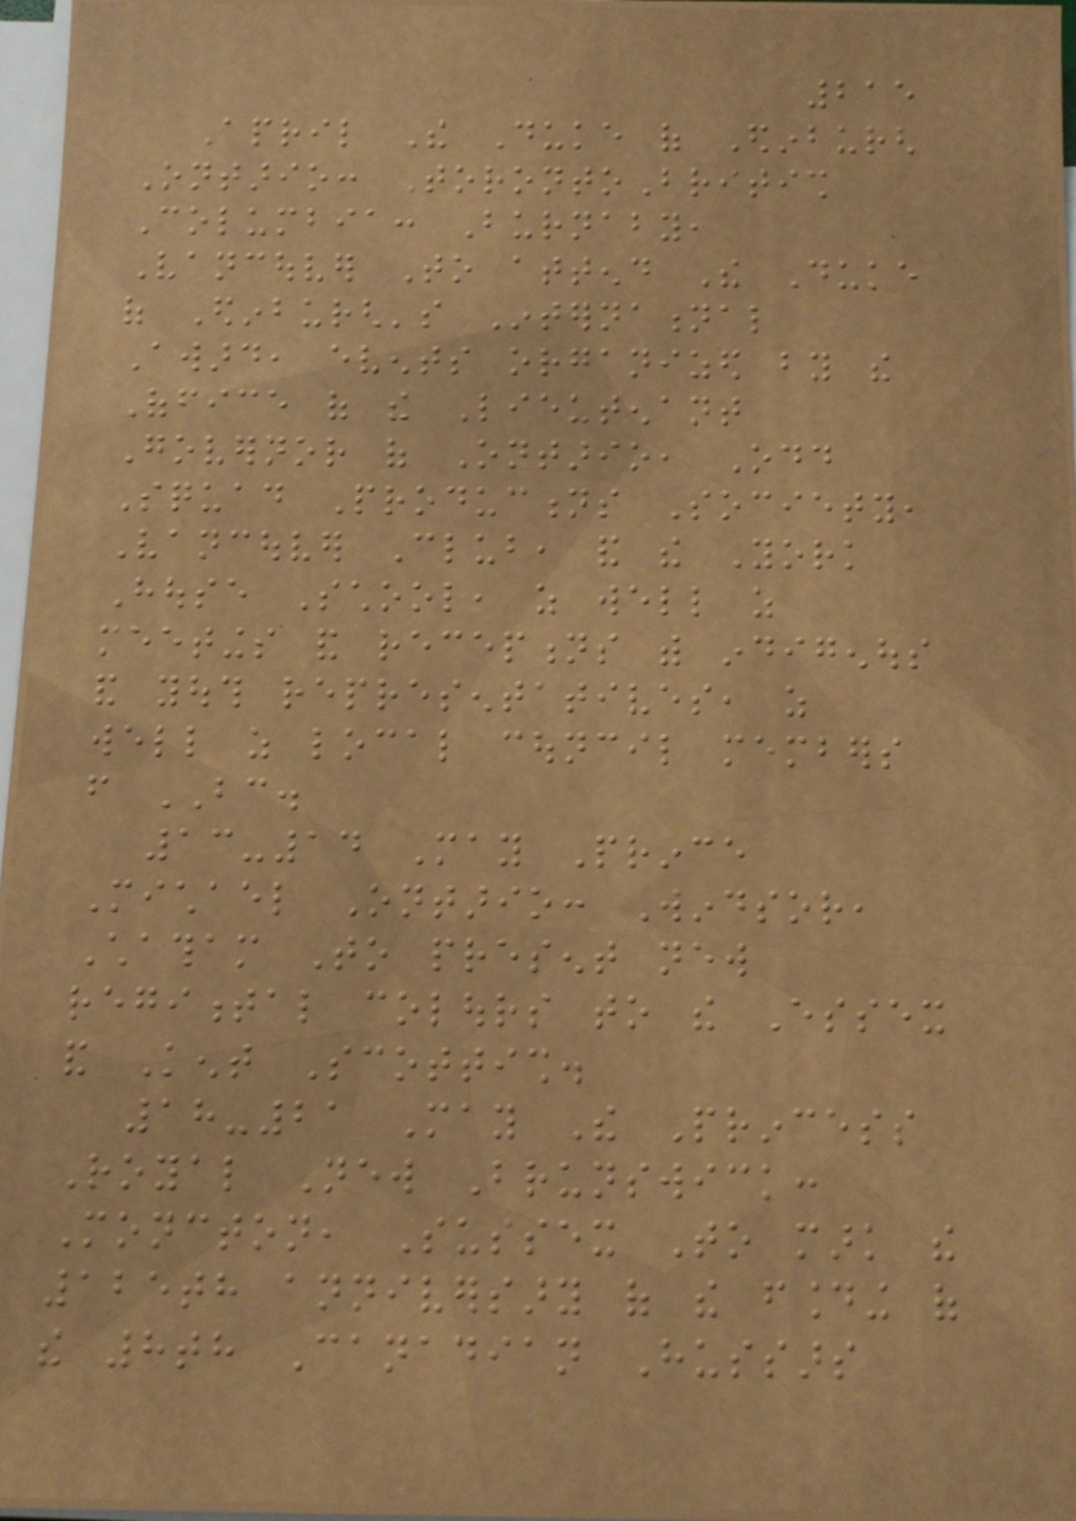215
April The Duke of Edinburgh
Ontario: TorontoBritish
Columbia: Burnaby,
Vancouver To attend The Duke
of Edinburgh's International
Award, events organized by the
Office of the Lieutenant
Governor of Ontario, Odd
Squad Productions Society,
Vancouver Club, and the York
House School, as well as
meetings and receptions with indigenous
and youth representatives, as
well as local council members
from BC.
13-14 May Prince
Michael Ontario: Windsor,
Chatham To present new
regimental colours to the Essex
and Kent Scottish.
18-21 May The Princess
Royal New Brunswick:
Moncton, Sussex To mark the
125th anniversary of the founding of
the 8th Canadian Hussars
